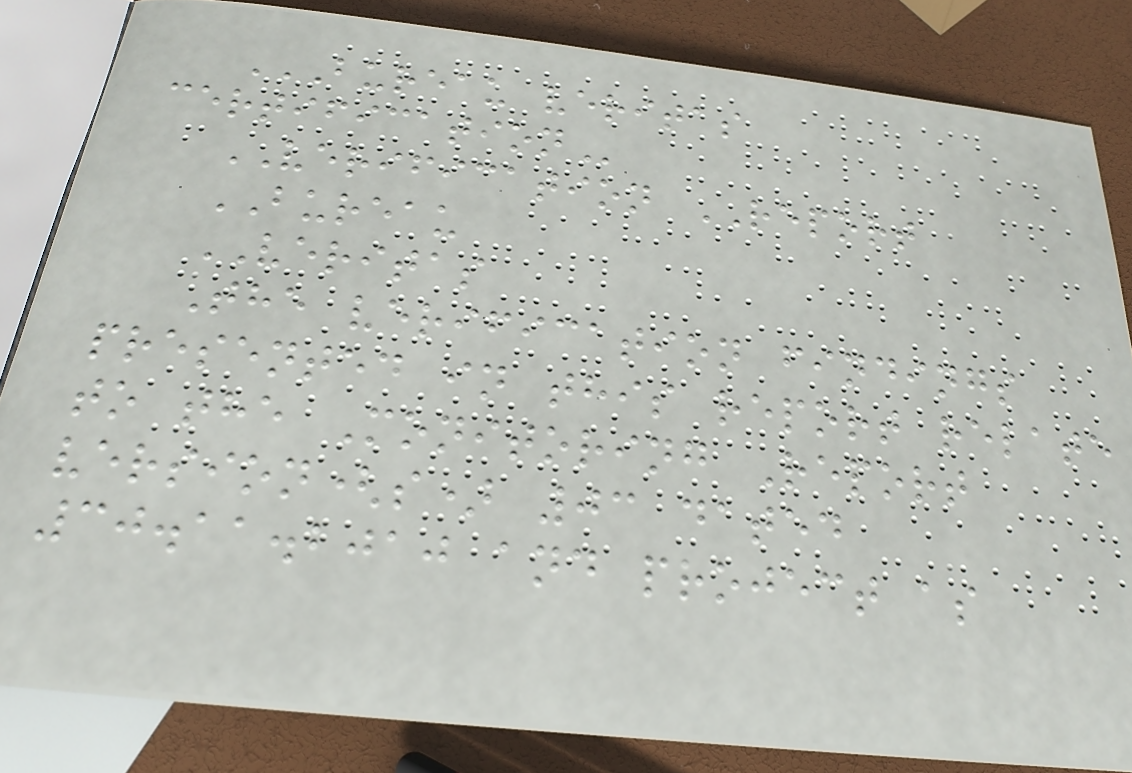BUREAU VERITAS
CERTIFICATION
VERIFICATION REPORT
BUREAU
VERITAS
The verification findings
presented in this report relate
to the Monitoring Report
version(s) 03 dated
30.11.2010 and project as
